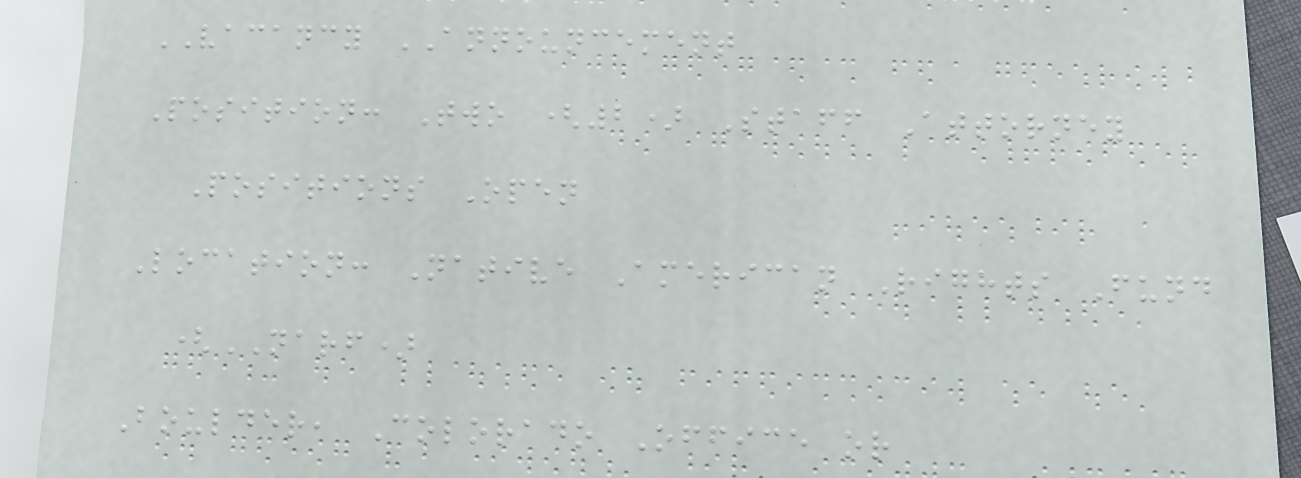VACANCY ANNOUNCEMENT
Position: Two (2) Staff Attorney
Positions Open
Location: Native American Rights Fund
(NARF)
Boulder, Colorado Office or
